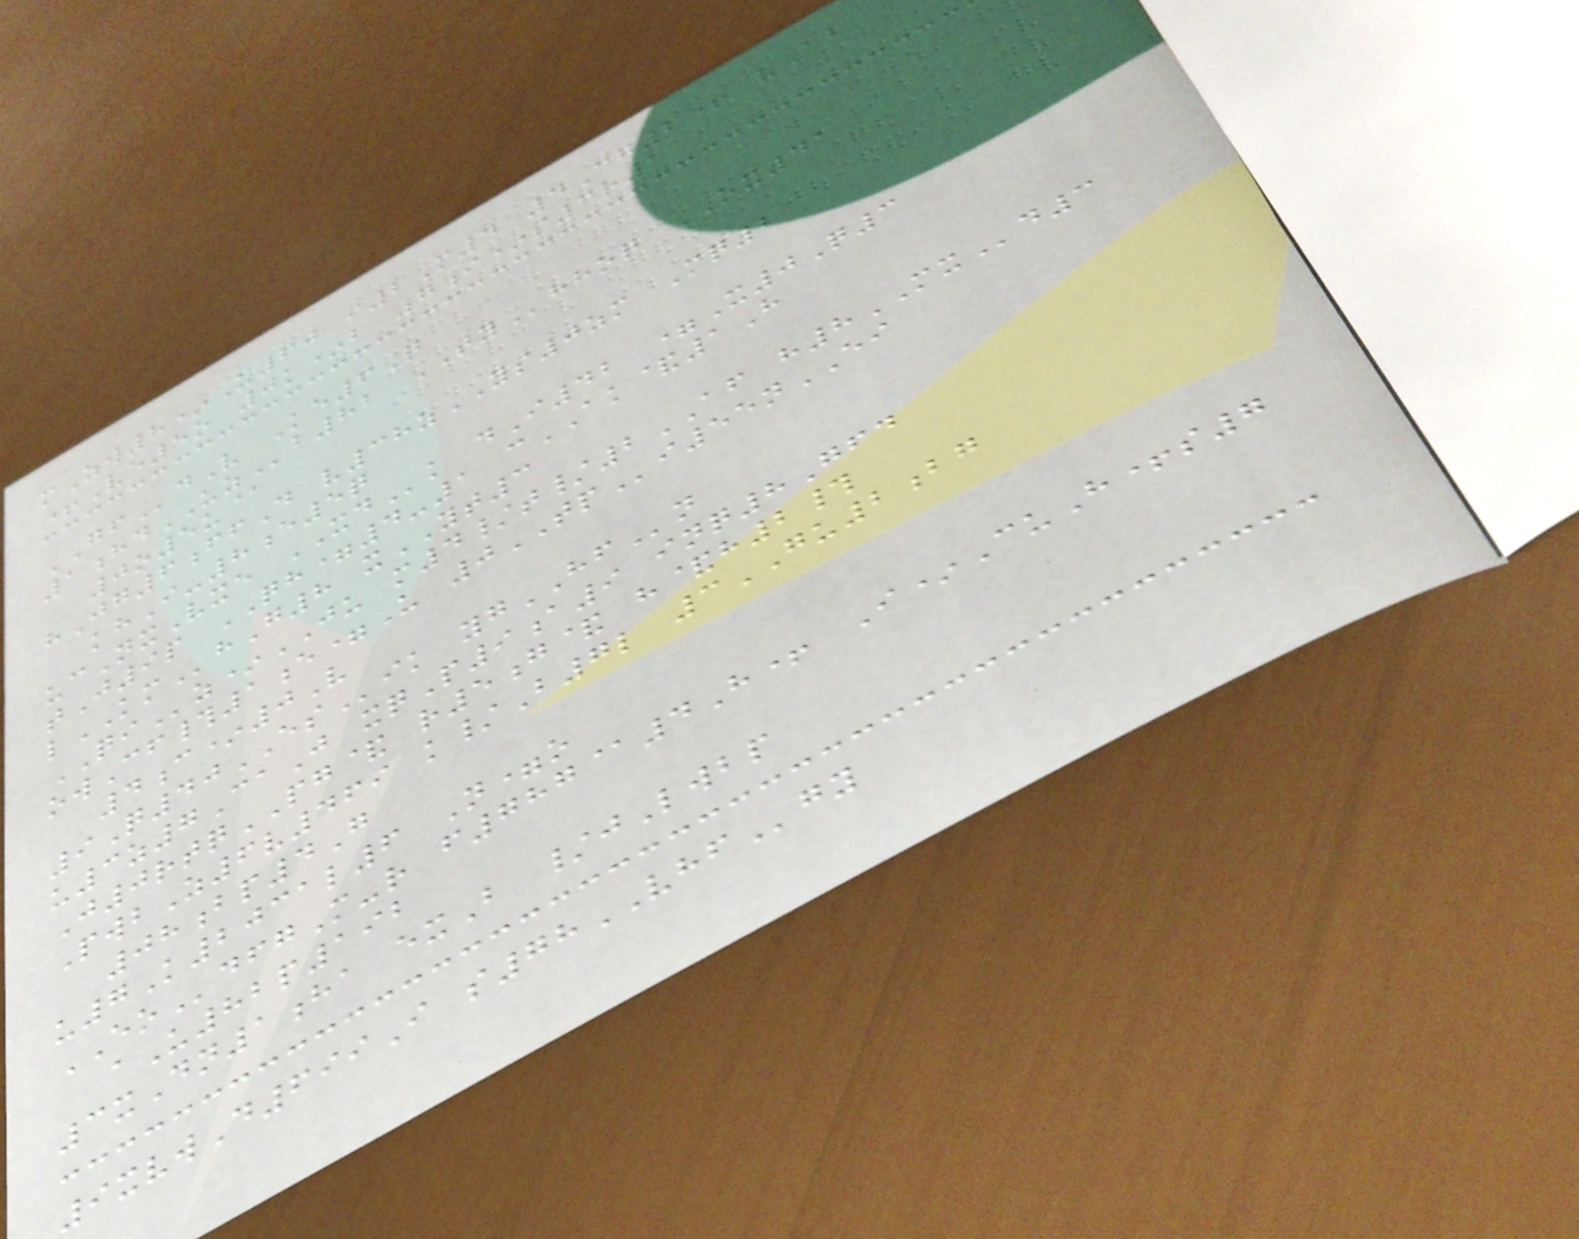mZw8*U60 i2M4 4Cg2+ vAb
+Ve5o 0k*b 7i*s3r1
GFdV Ke6Q
1hdUZb82 TYhhoq OX41
0o5u@
hJg6ffD v38zYS0zm Mq2
khI-8e5q
ucNxVxe XDk dI42 =X0Q3
tJ9p QH=4-1 cAK&1H
lKMhG8 xYT3
QIz*JU m4/t/2AF h8MXd3
owCf#1e=U 0TPi55nEI
4c*0V
9Q40ESik ygHFn
u3z7CaJ xqP9a9 inq8Gfd
J0rtqPG& r5g& h&h2#
PwbZ6v469 k/B7l 3GU2bg
08bp4G
u7K2031l6 N=o
EOdfgM-r f787@4H+ I*CuH+s7
aU82p192
3xDn1ha exB /jLwbp
9xvwD699I s78VHFgy
